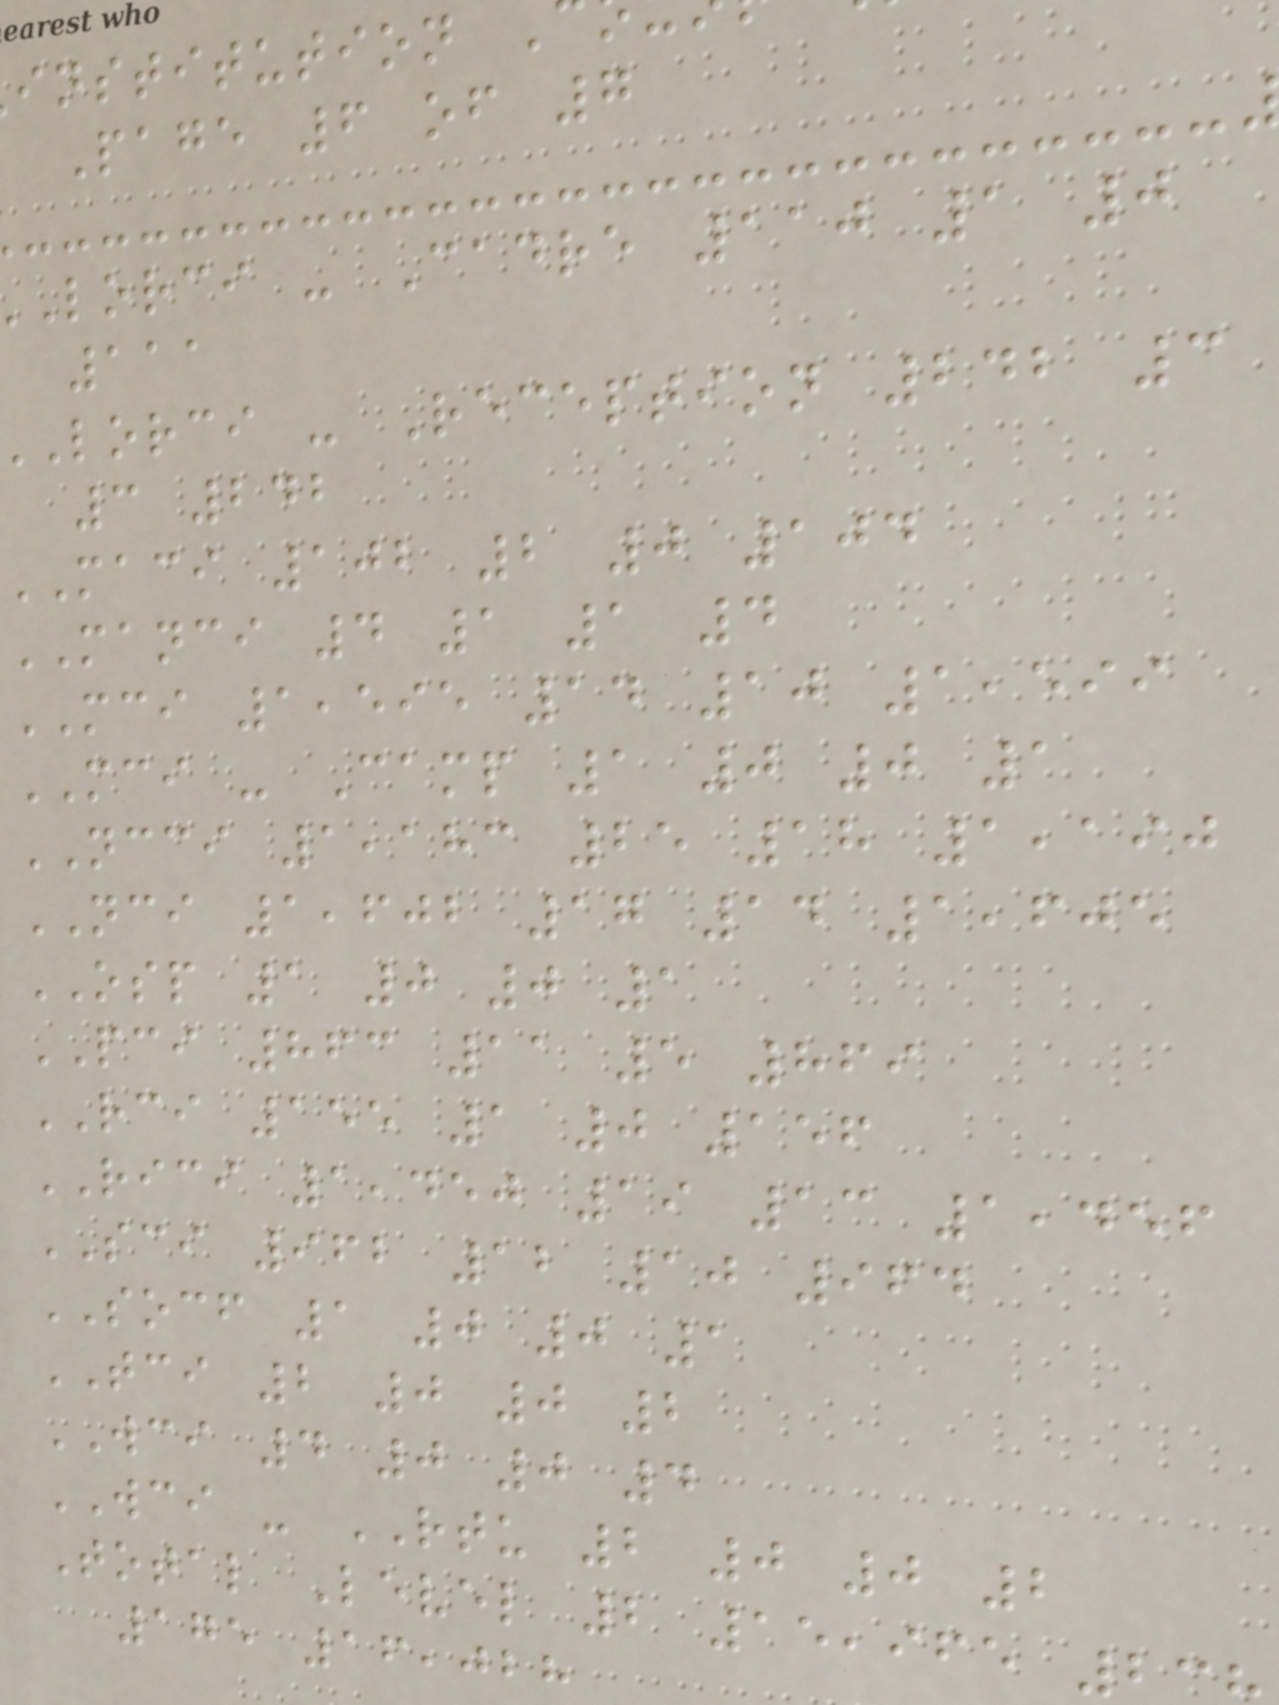institution
Page 6 of 7
lorci - Cadre 110 1 0
111
lorci - Reception 242 3
3 242
MACI 102 2 0 104
MANCI 4 1 1 4
MCI 1,595 14 10 1,599
MCI - Camp 1 0 0 1
NCCI 1,183 25 18 1,190
NCI 1,602 17 14 1,605
OSP 1 0 0 1
PCI 863 11 5 869
RCI 155 1 0 156
RICI 1,450 19 13 1,456
SCI 962 12 10 964
SOCF 1 0 0 1
TCI 2 0 0 2
WCI 4 0 0 4
WCI - RTU 2 0 0 2
Total Level 2 15,965 2
175 16,028
